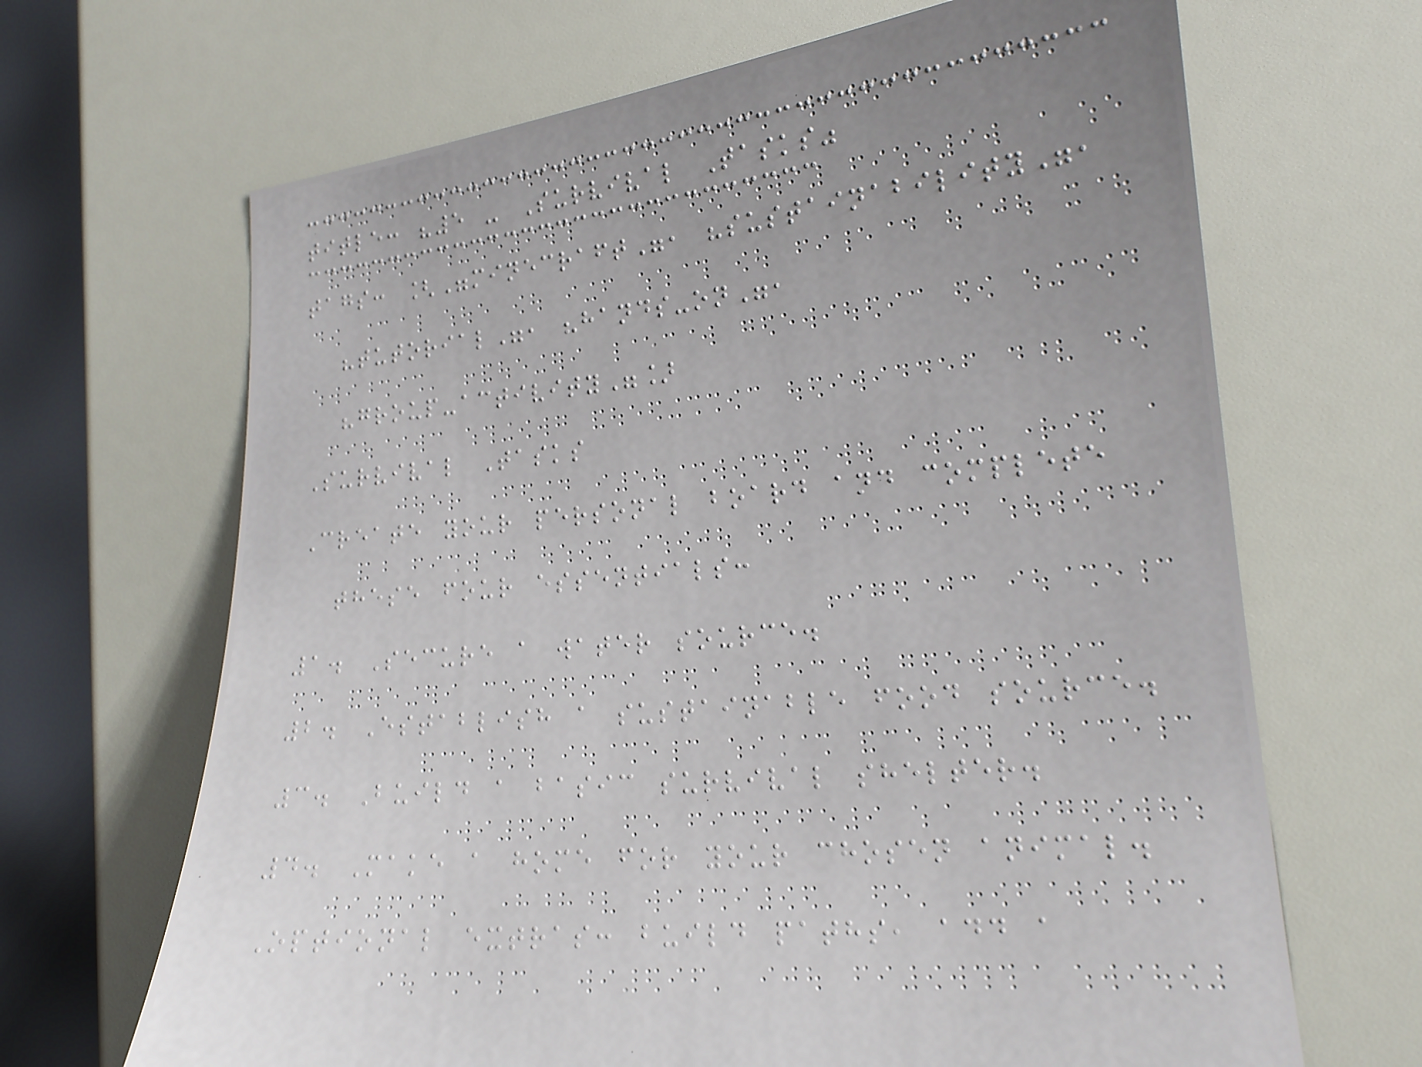title: "5 - Survival Tasks"
tags: ["minecraft", "sustainability",
"tutorial", "hands-on",
"group-activity"]
Survival Tasks
Create your personal board and complete
these four essentials:
1. Secure a water source.
2. Establish a sustainable food source.
3. Build a basic survival shelter.
4. Make a home for your chosen animal.
Optional extras: build paths, add a
